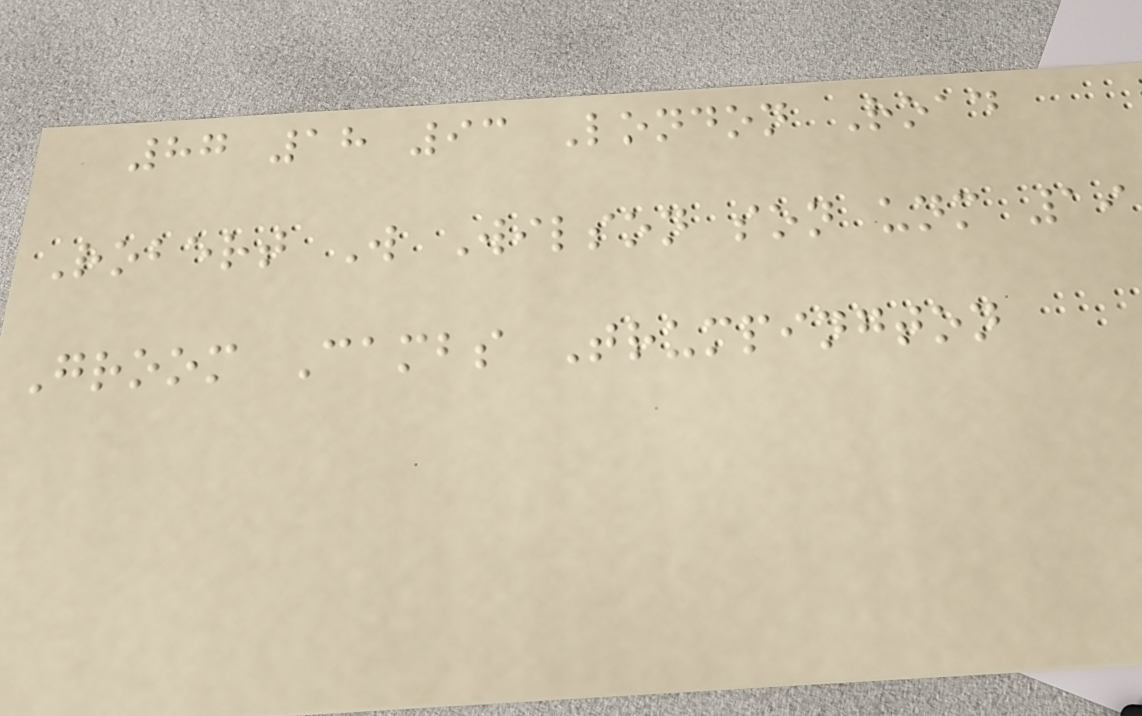87 18 93 London Road
Robert W Wilson son unm 19
Groom Cambs Trumpington
